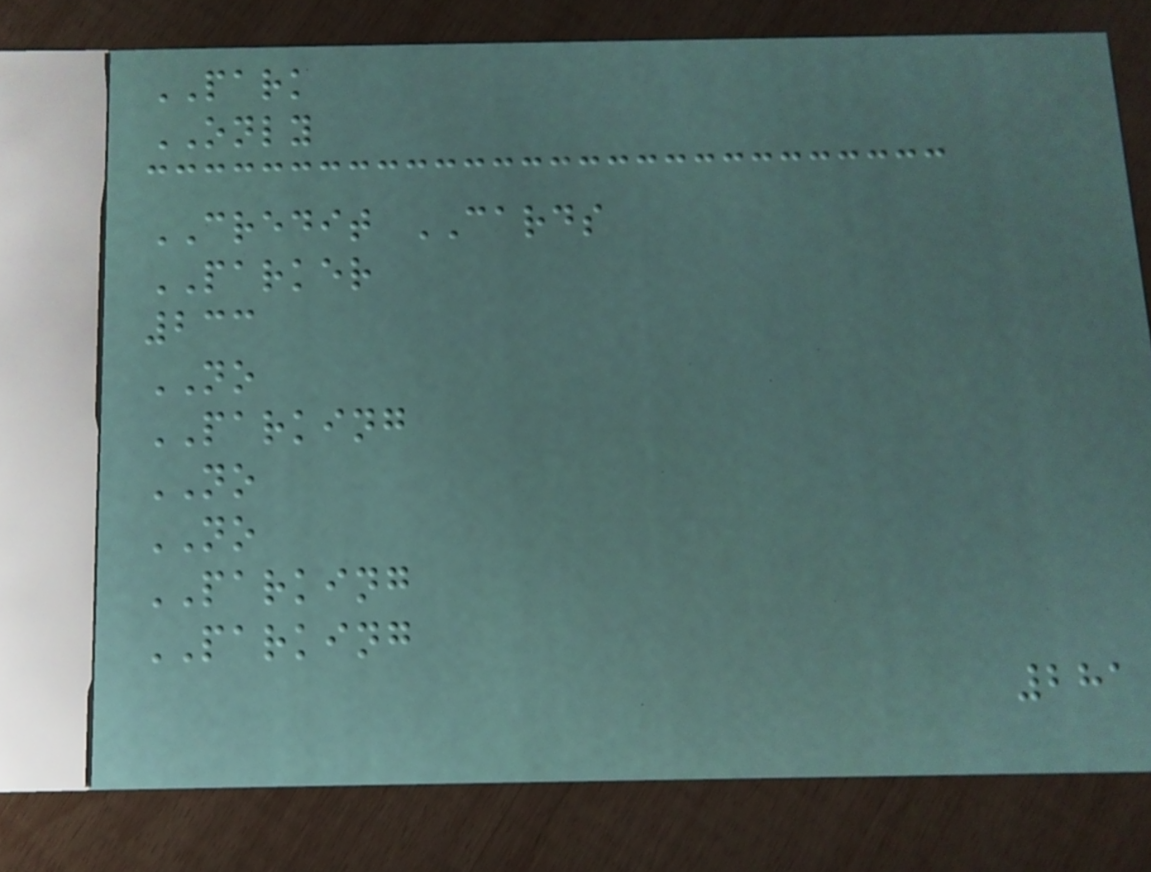PARK
ONLY
CREDIT CARDS
PARKER
233
NO
PARKING
NO
NO
PARKING
PARKING
281
